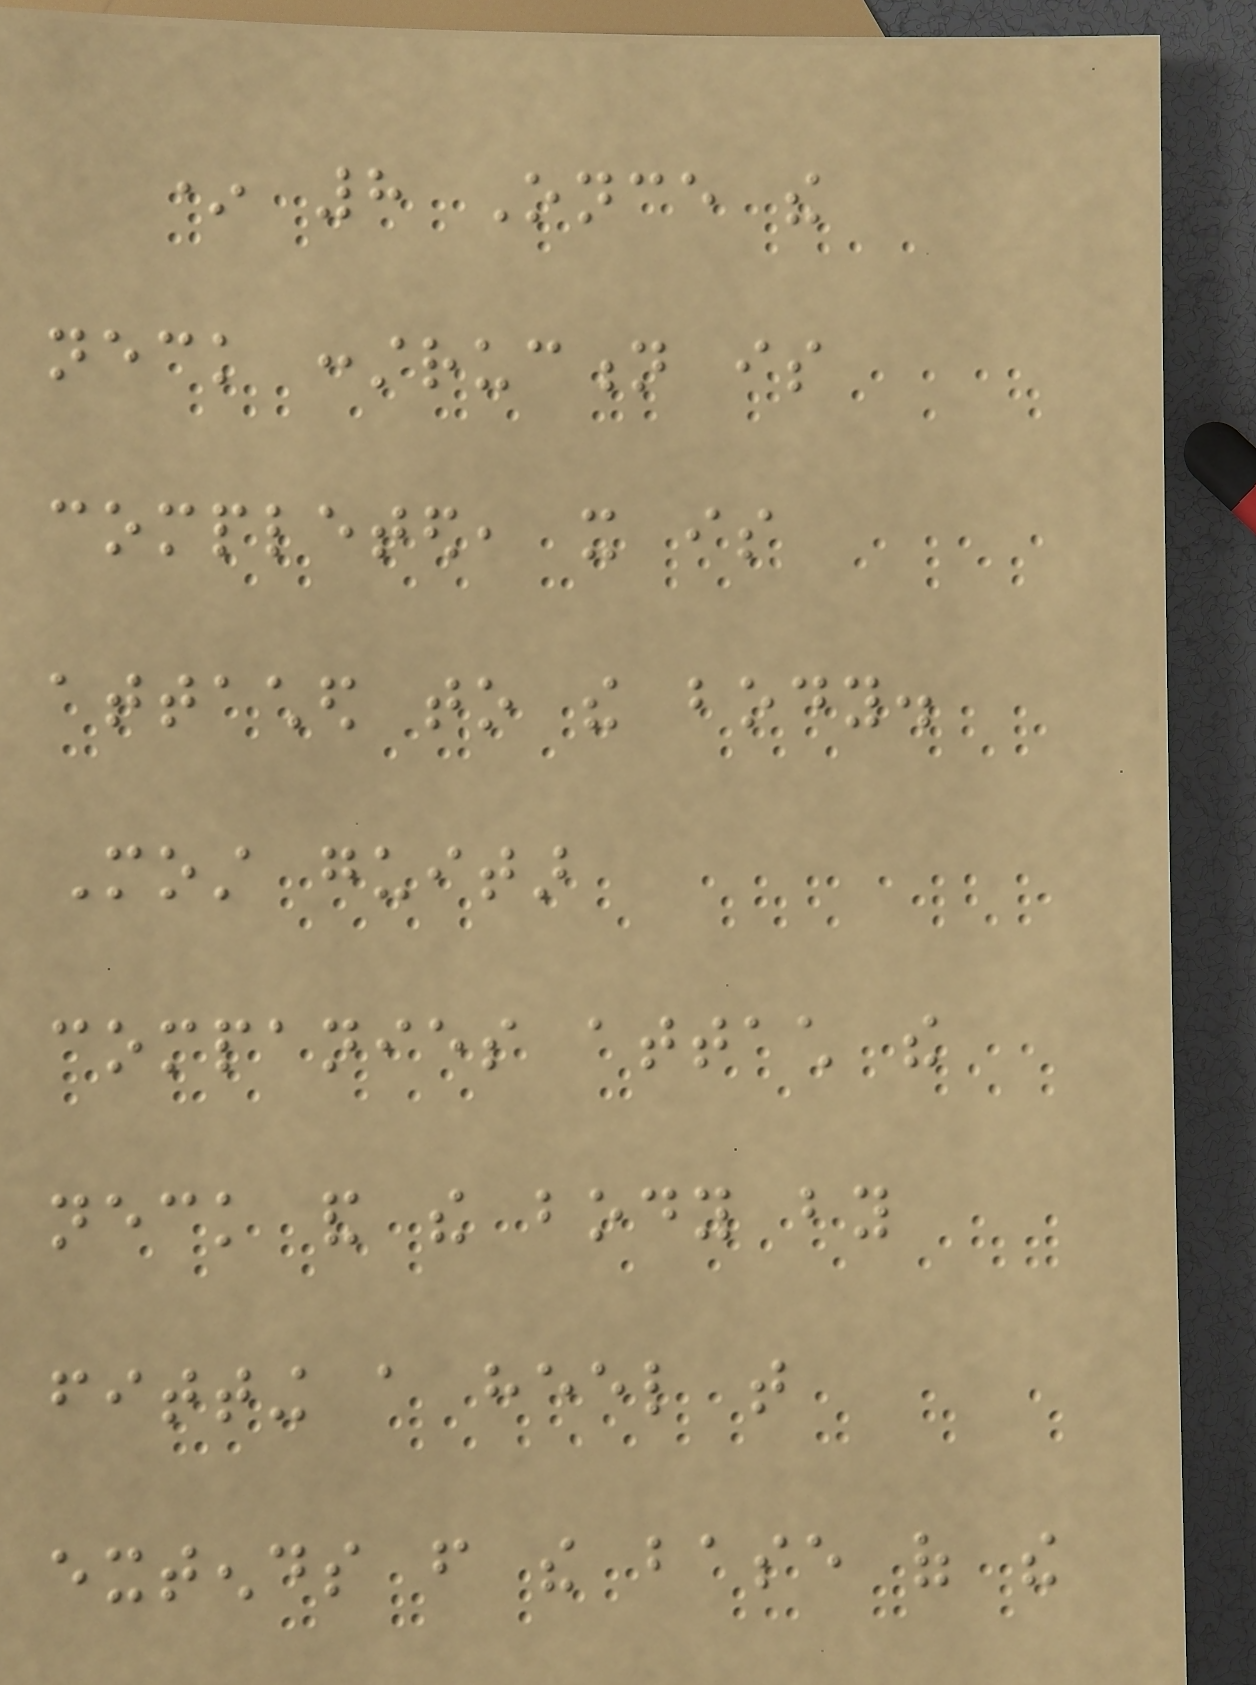* 8 Once the
neck construction is
completed, it is
attached to the body.
Most guitar
companies attach the
neck and the body by
fitting a heel that
extends from the base of the
